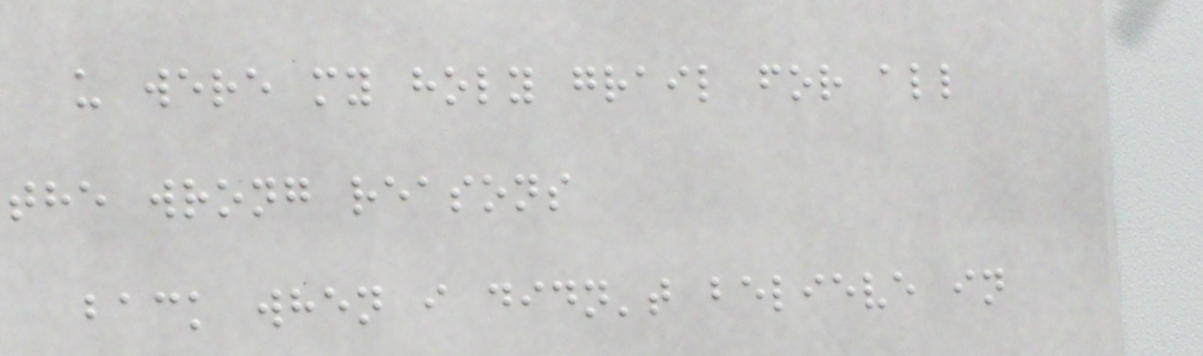u were my holy grail for all
the wrong reasons
back when i didn't believe in
